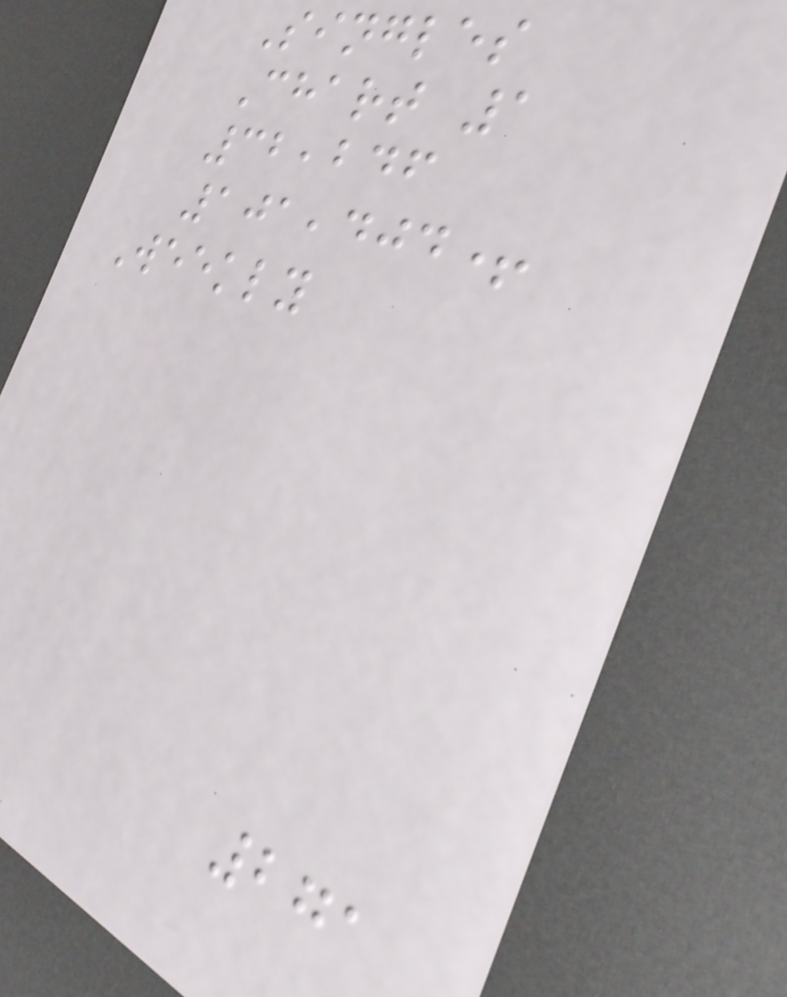Singles
Chart 1
32,246
101,404+
Weekly
271
